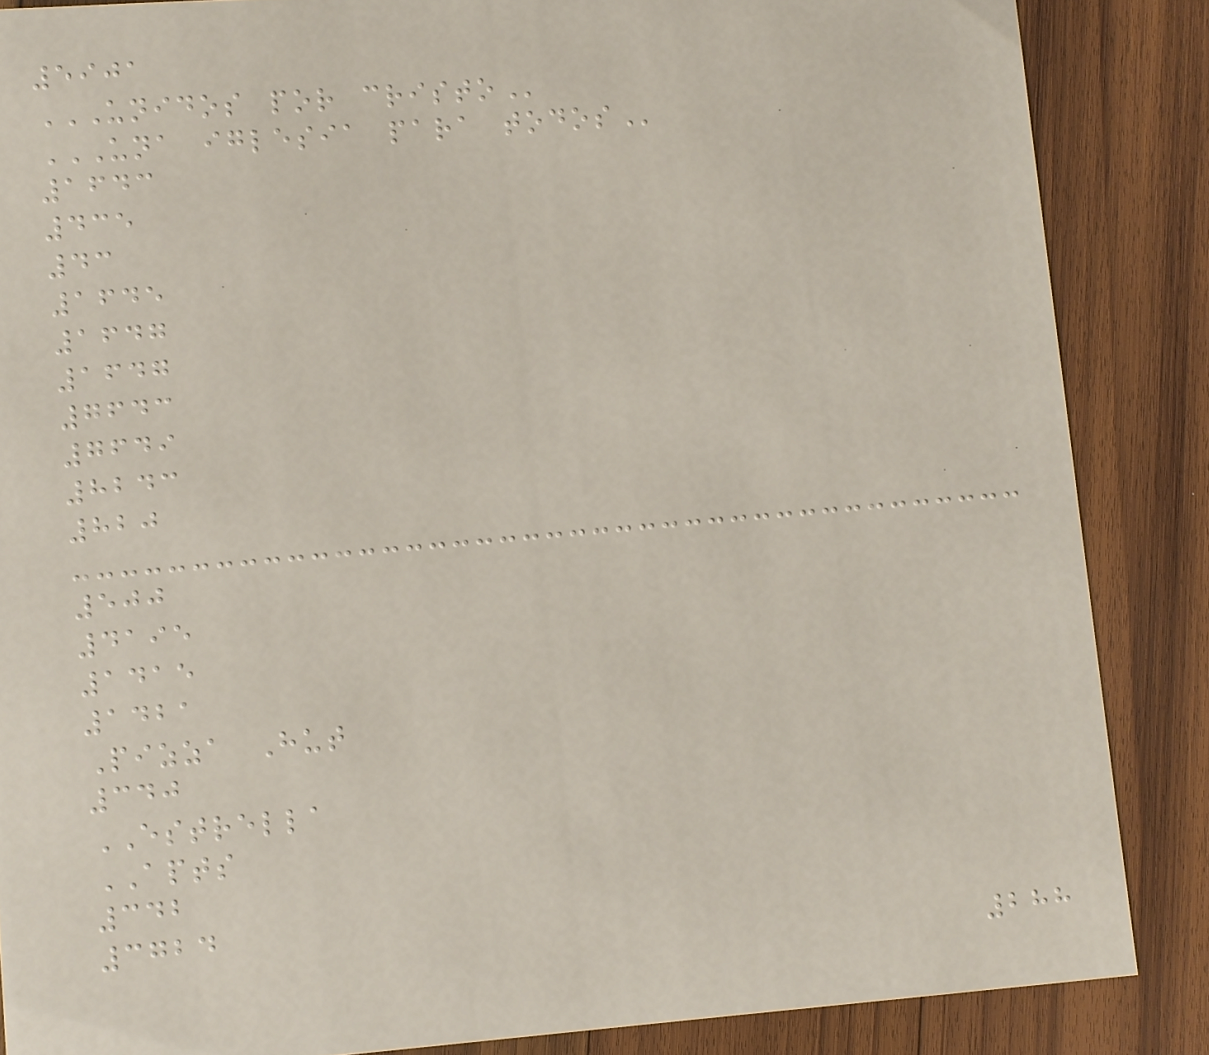5901
UNIDOS POR CRISTO
UNA IGLESIA PARA TODOS
1643
435
43
1645
1647
1647
7643
7649
8243
820
500
4195
1415
1421
Pizza Hut
340
ESTRELLA
APTS
342
3724
288
